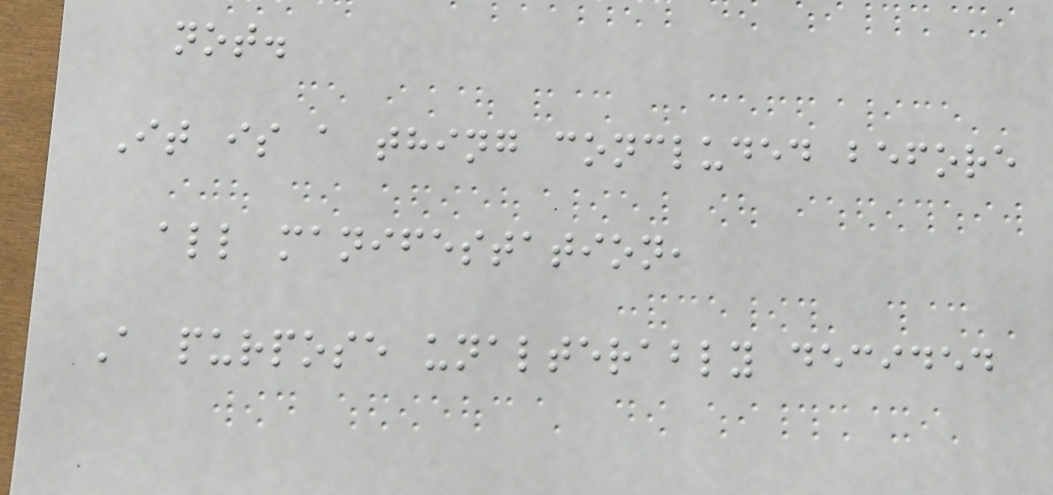not.
It is a thing concluded before
all manifestation,
A purpose unalterably decided
